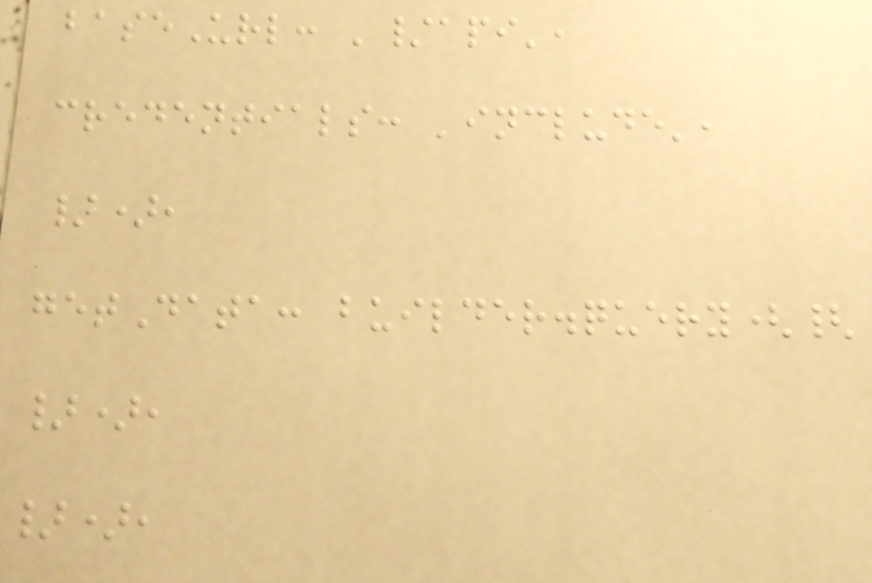baseUrl: '/api',
credentials: 'include',
}),
getData: builder.query({
}),
}),
